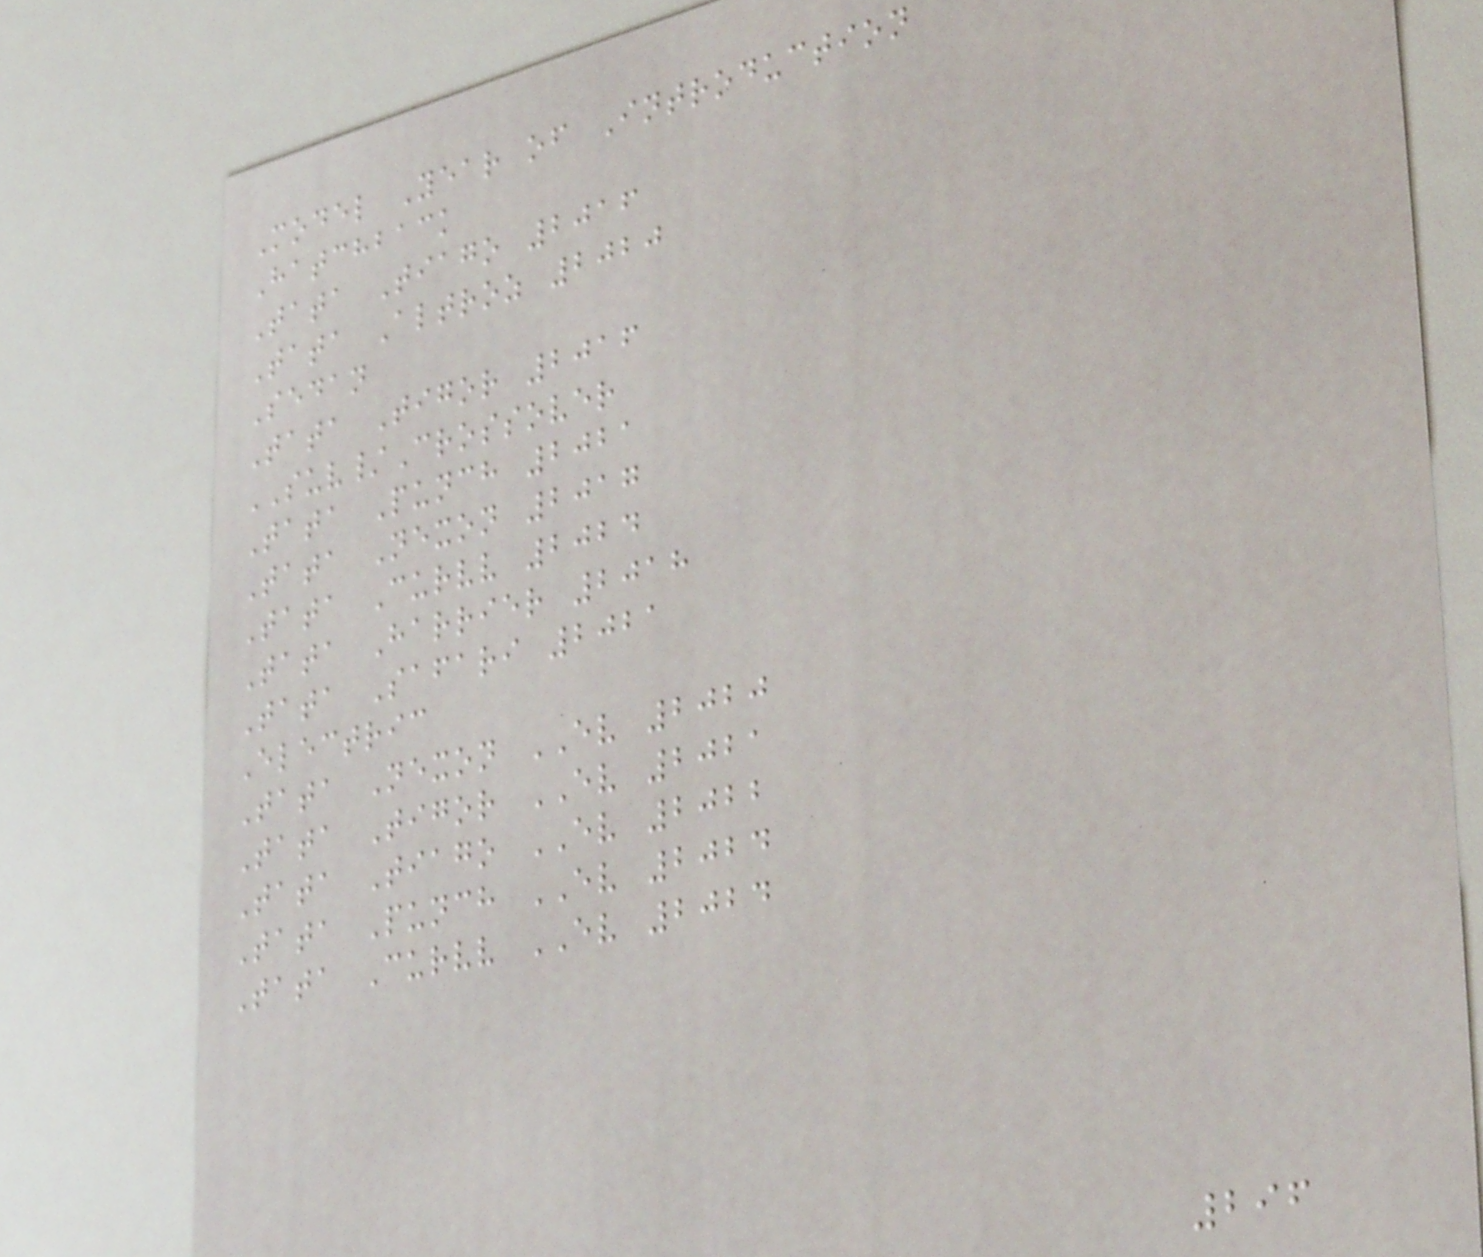Model Year of Introduction
Hatchback
Tata Tiago 2016
Tata Altroz 2020
Sedan
Tata Tigor 2016
SUV/Crossover
Tata Punch 2021
Tata Nexon 2017
Tata Curvv 2024
Tata Harrier 2018
Tata Safari 2021
Electric
Tata Nexon EV 2020
Tata Tigor EV 2021
Tata Tiago EV 2022
Tata Punch EV 2024
Tata Curvv EV 2024
296
